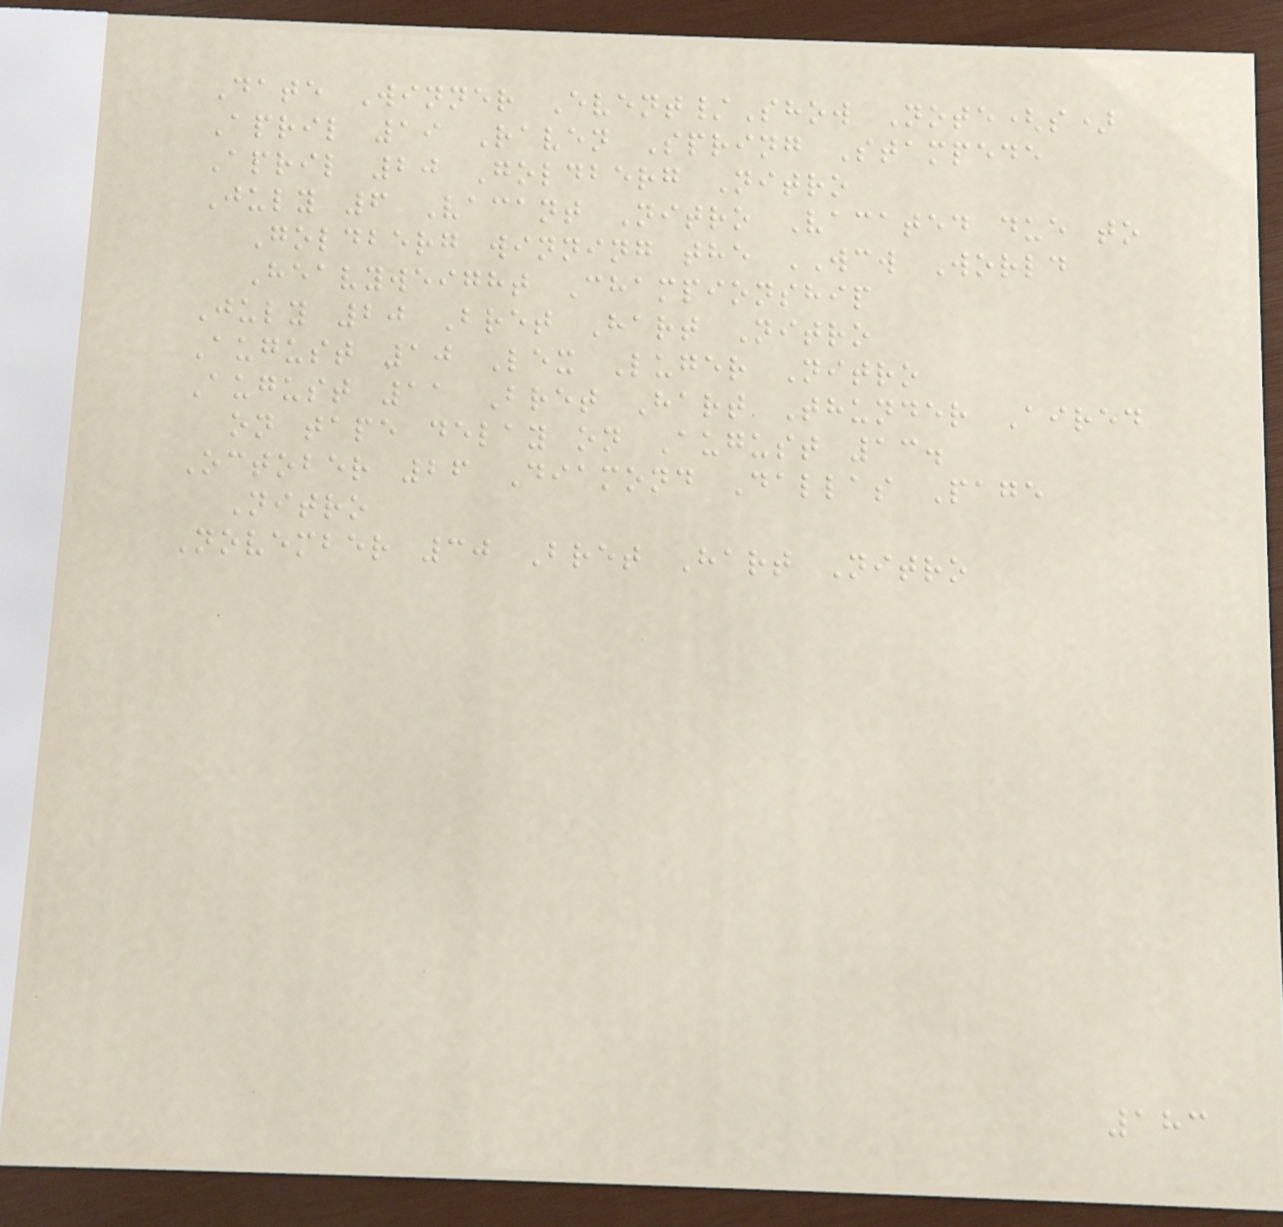Date Winner Event/Show Note(s)
April 19 Raven Spring Stampede
April 20 Goldberg Nitro
July 6 Vacant Nitro Vacated due to
Goldberg winning the WCW World
Heavyweight Championship
July 20 Bret Hart Nitro
August 10 Lex Luger Nitro
August 11 Bret Hart Thunder Aired
on tape delay on August 13.
October 26 Diamond Dallas Page
Nitro
November 30 Bret Hart Nitro
183
